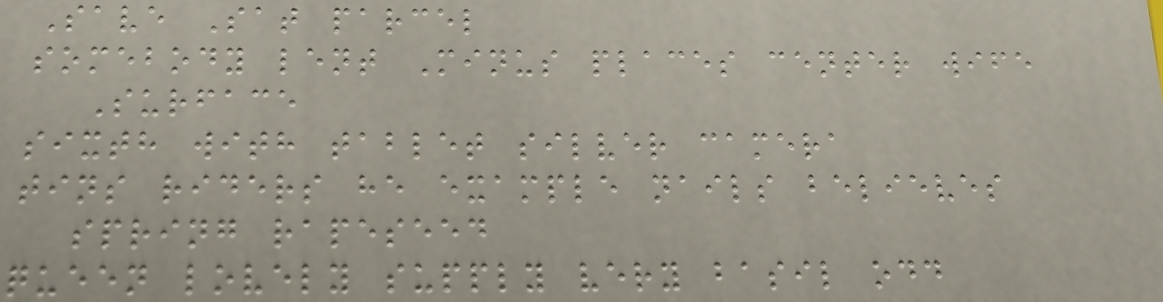Save Sat parcel
somebody lent Minus places center wife
Surface
sixth with tablet silver camera
tins riders he example nails believes
spring rapeseed
queen lovely supply very basil odd
